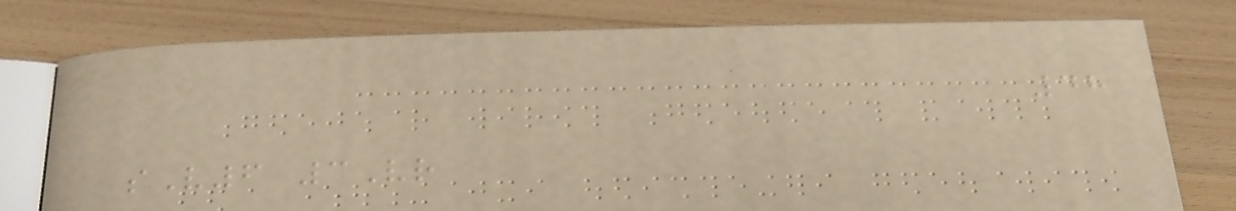48
sV6 3Vr
